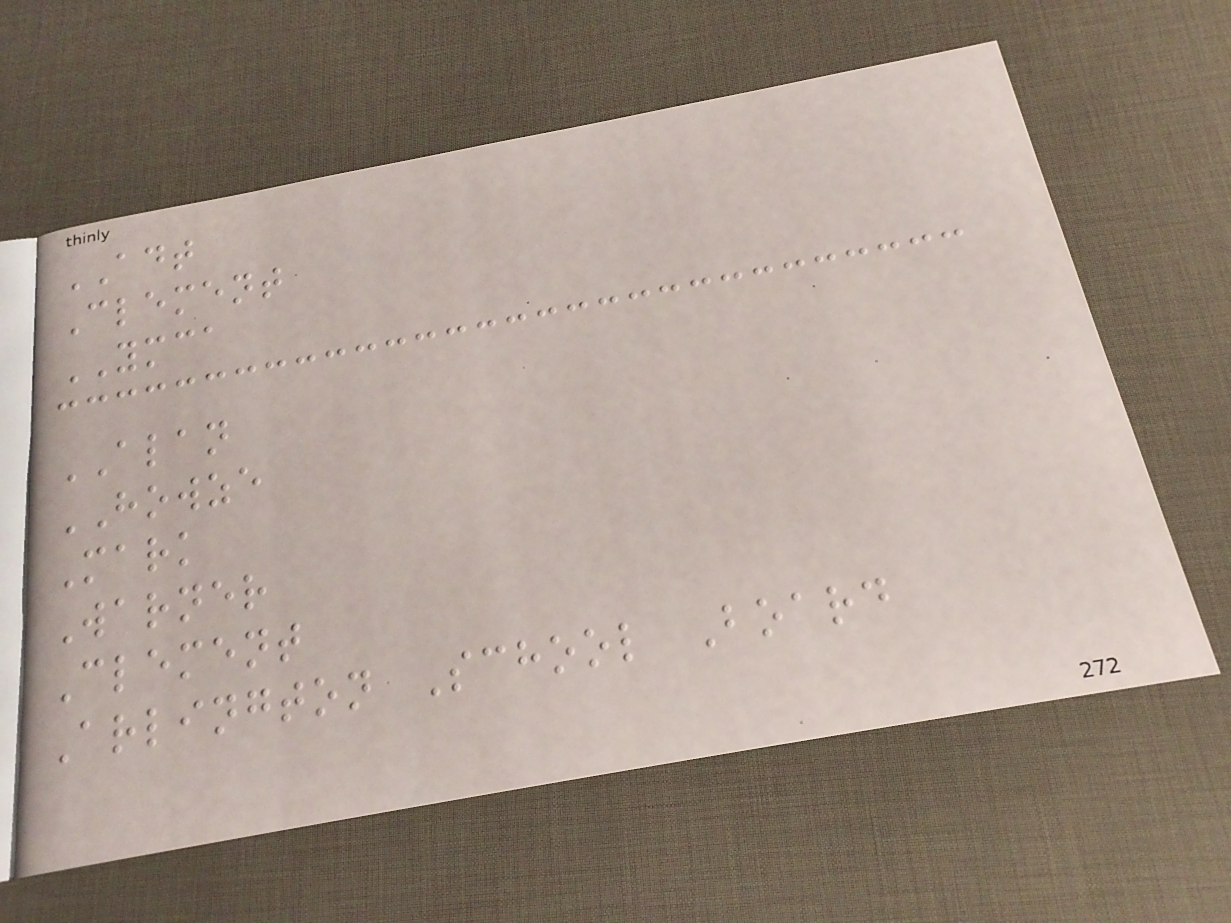ADT
Clement
YMCA
ALAN
HOWZE
Mark
Warner
Clement
Arlington School Board
